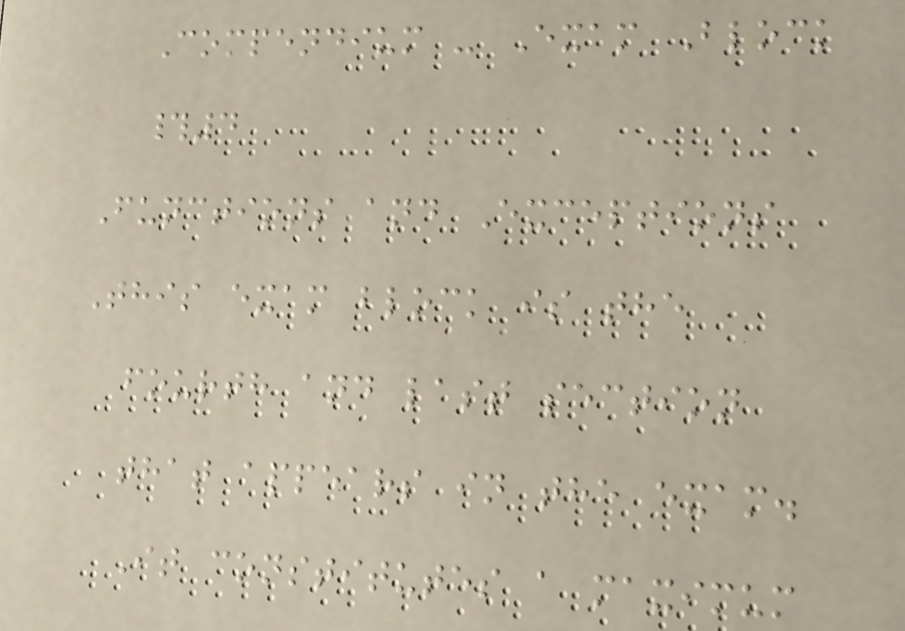Compendium - Exam Block
#4
Functions and Exceptions
This exam block is the
fourth and last section
that appears in the exam.
It constitutes a maximum
